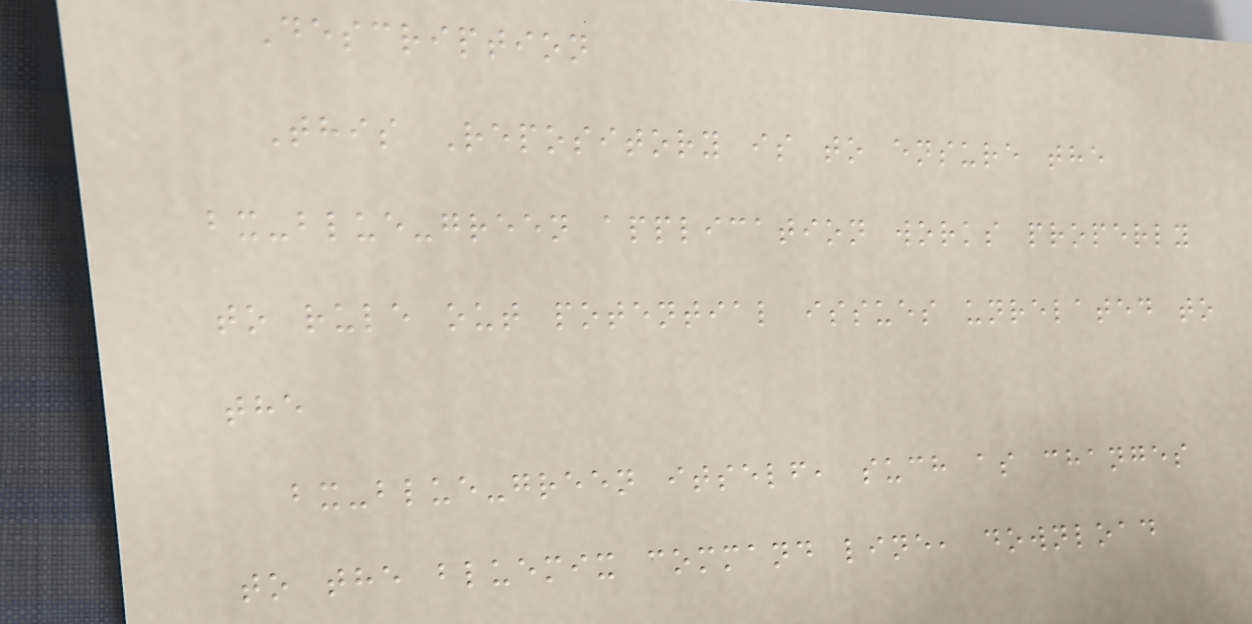Description
This Repository is to ensure the
bx-blue-green application works properly
to rule out potential issues unrelated to
the
bx-blue-green itself, such as changes
to the bluemix command line, download
